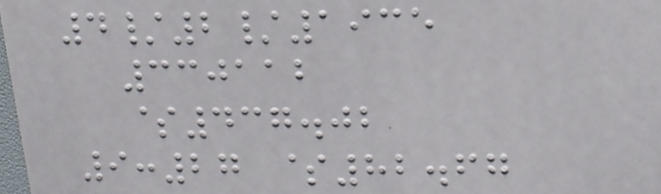4/2/1935
330112
$437.02
9:27 $82.67
